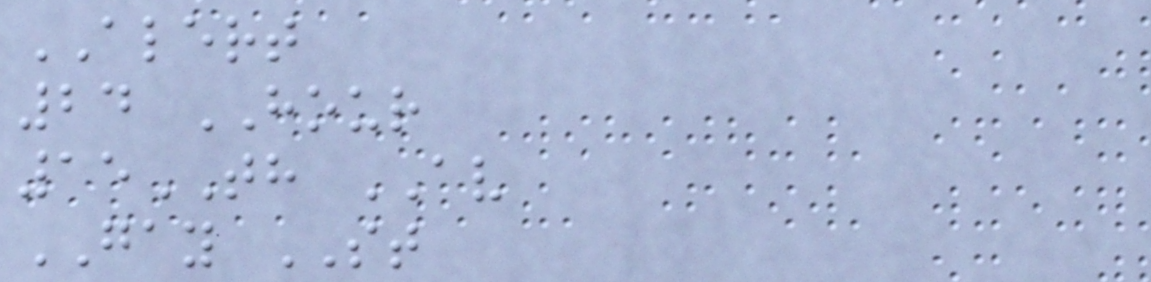ALERT
24 HOUR
15TH AV
GAY ST
